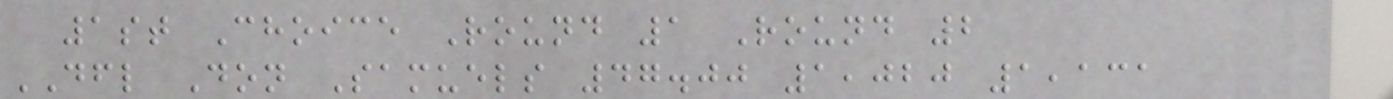1st Choice Round 1 Round 2
DFL Don Samuels 47.00 1,020 1,131
